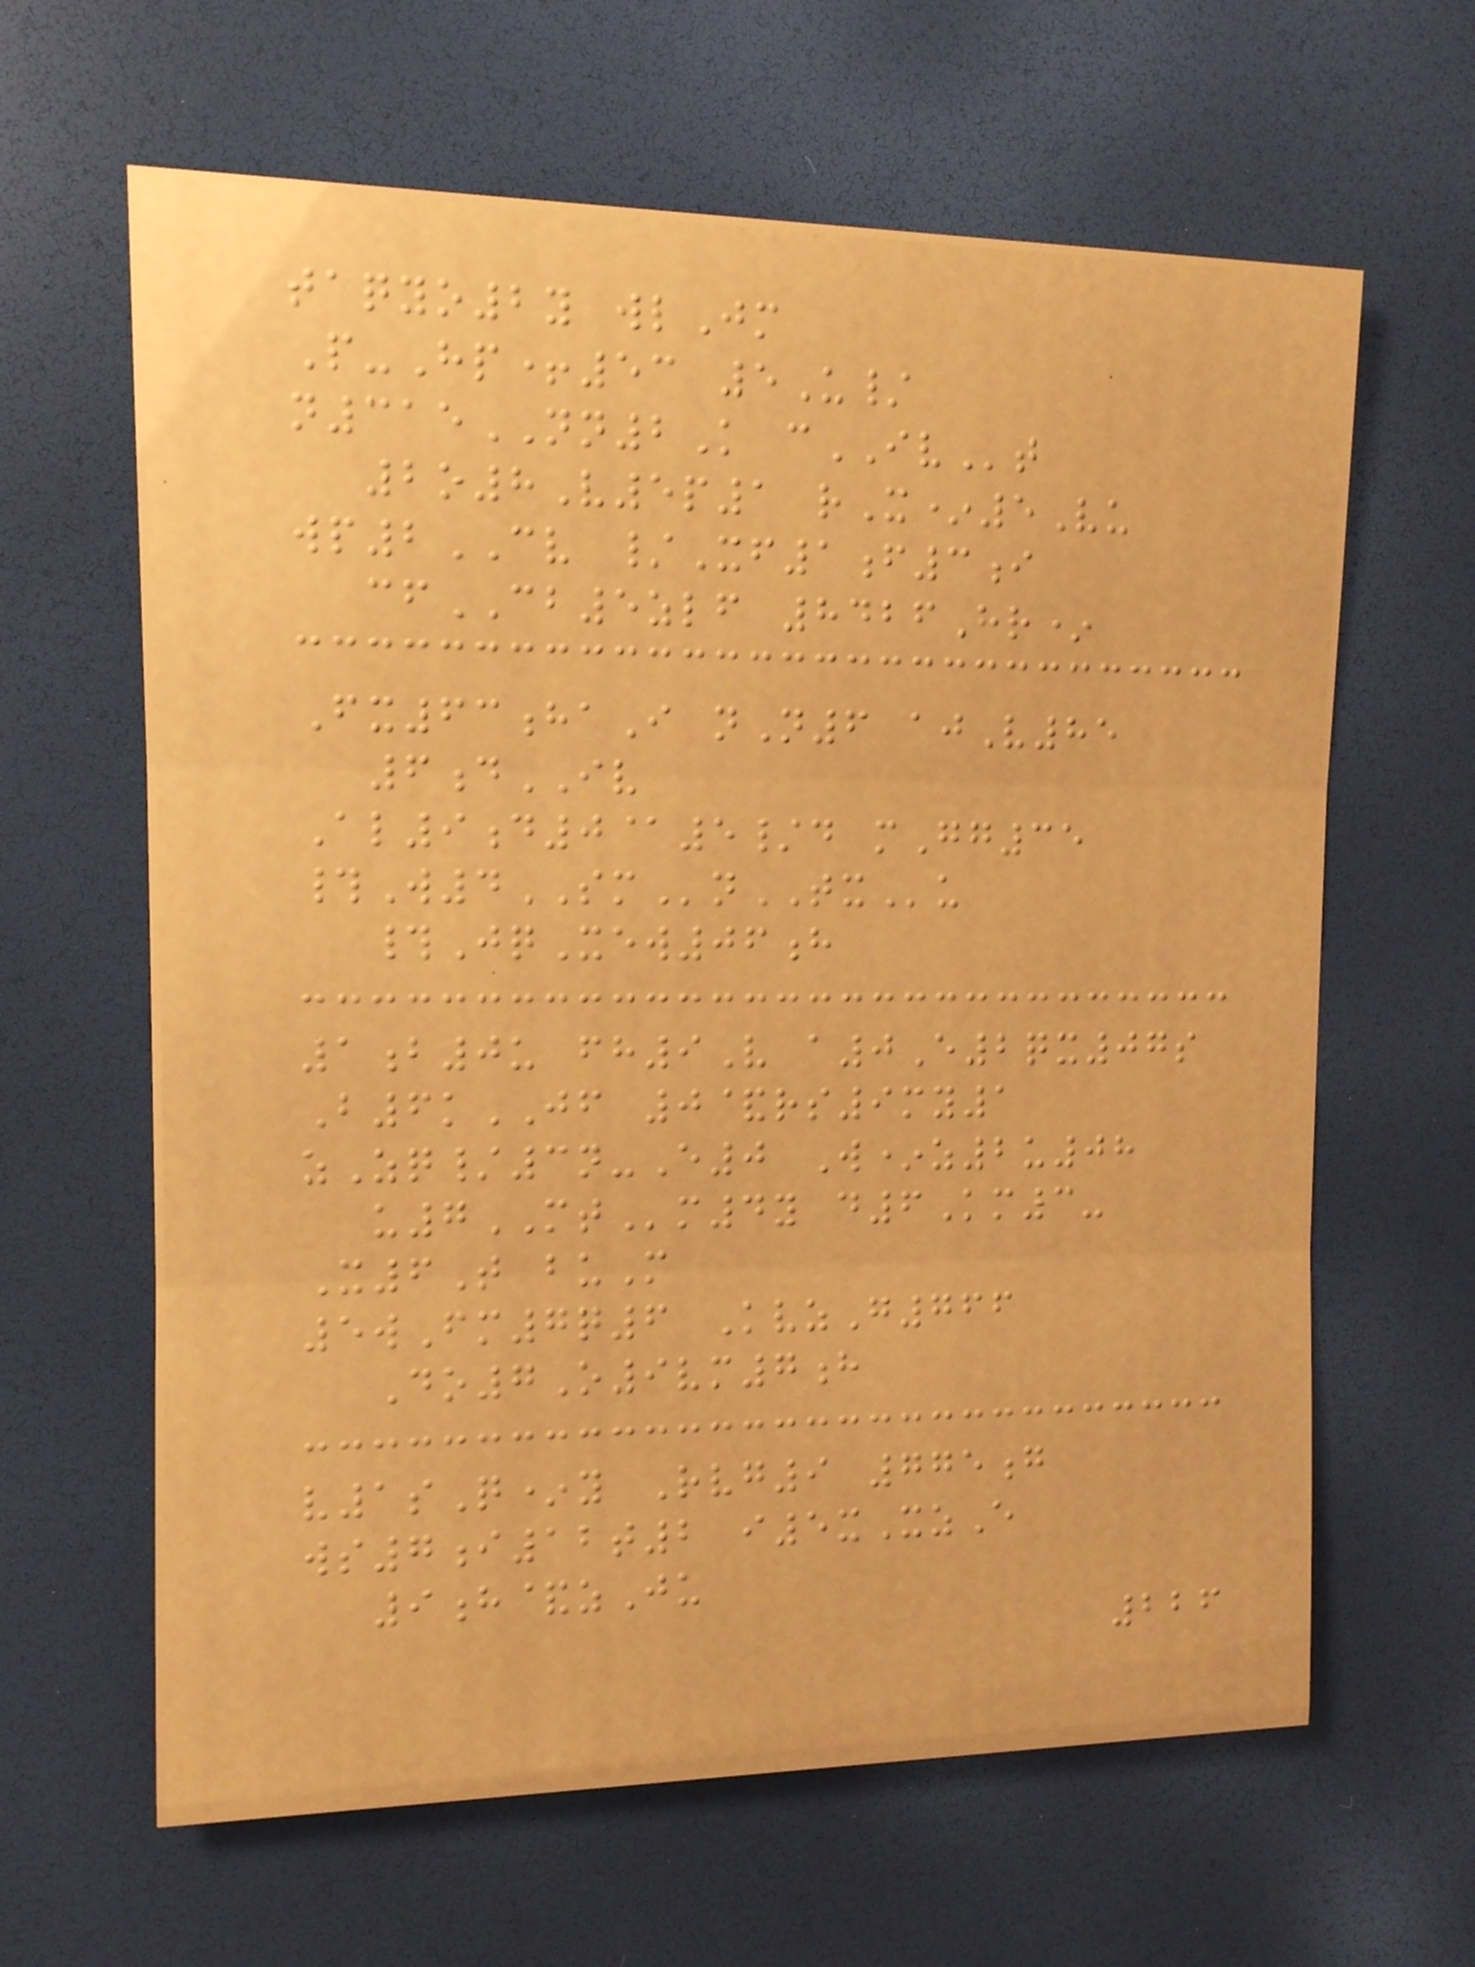taqyo2y wlJm
P-Hp+53 5U/
n315NN2K cIVt
2o8V5p1 rX*5Vu
wp2CV /Xf1f3i
cfCB5zlf 8426Hr*
Fx63haI nN6 ajV85
6dIV
Al9d0@5/d mGg35
#W4SMnTXu
#JqXew06h
1b0u fh9V a0E2qx07s
B6kJF 0&rs9my1
zZq/3n-E0 W*z2u08
u7MTm4y d6Km3-
X6T buM
5wFm7q6 KvzG766
Do7O9vm7h
v1sQ*y Rvg9 775g
ws7i12t2 i5xXzE
9h&zJu
226
